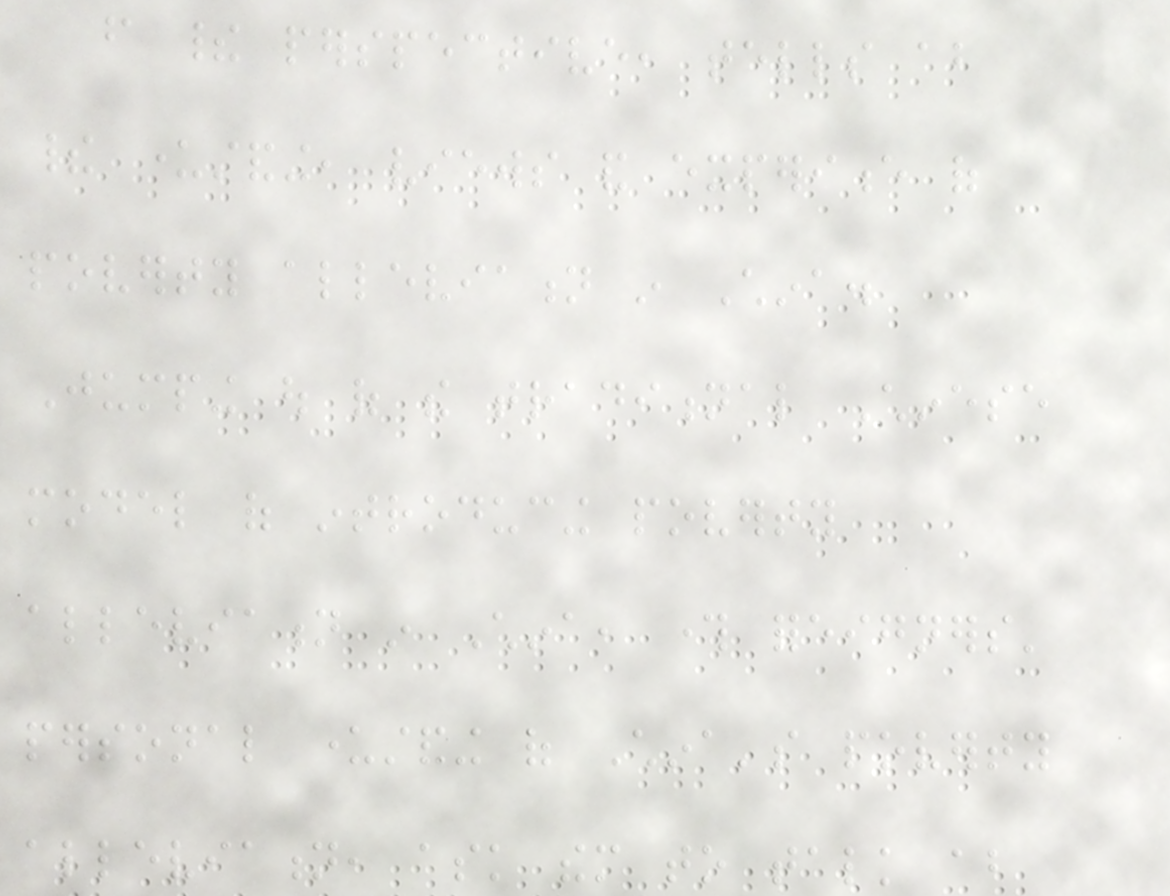from their perspective, tells about
their understanding, views and experience of
poverty alleviation in China.
Jumping out of the traditional Chinese
model of introducing poverty
alleviation in China, through foreigners'
personal understanding of China's poverty
alleviation, ask them to talk about
